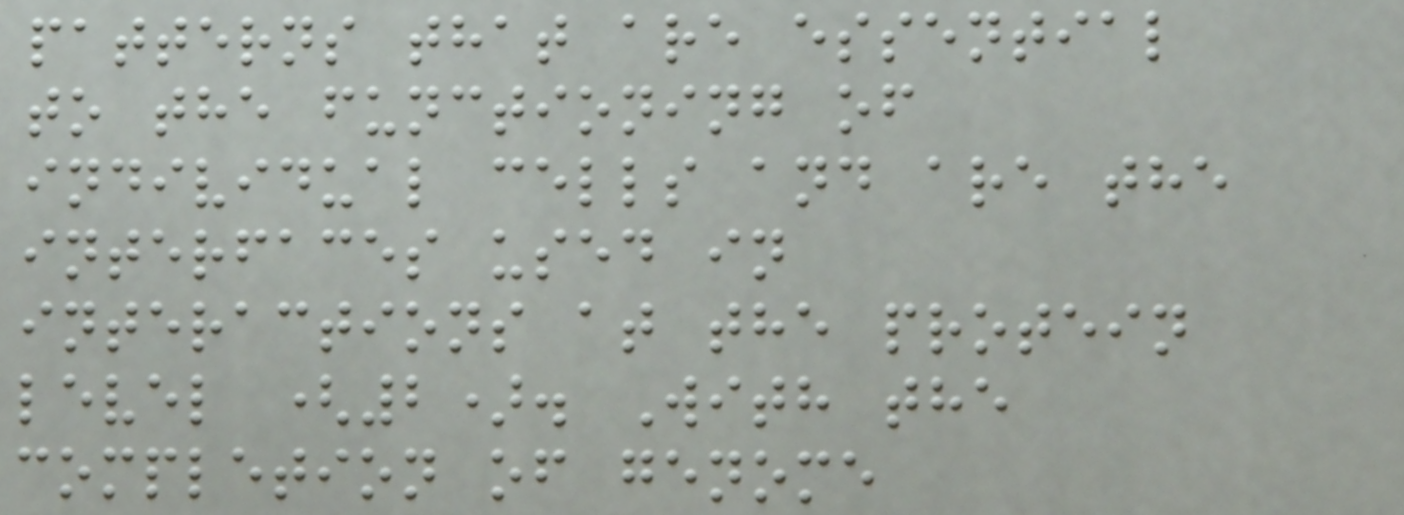patterns that are essential
to the functioning of
individual cells and are the
interfaces used in
interactions at the protein
level (2). With the
completion of genome
